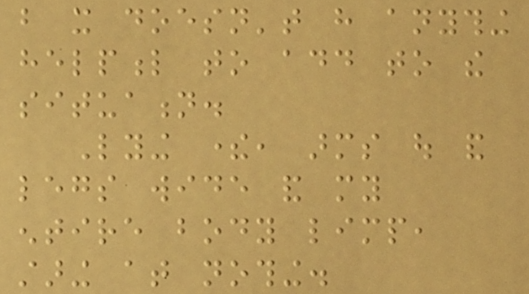but it doesn't have anything
helpful to add to the
situation.
Lying there, arms out and
legs wide and my
entire body limp,
staring at nothing.
